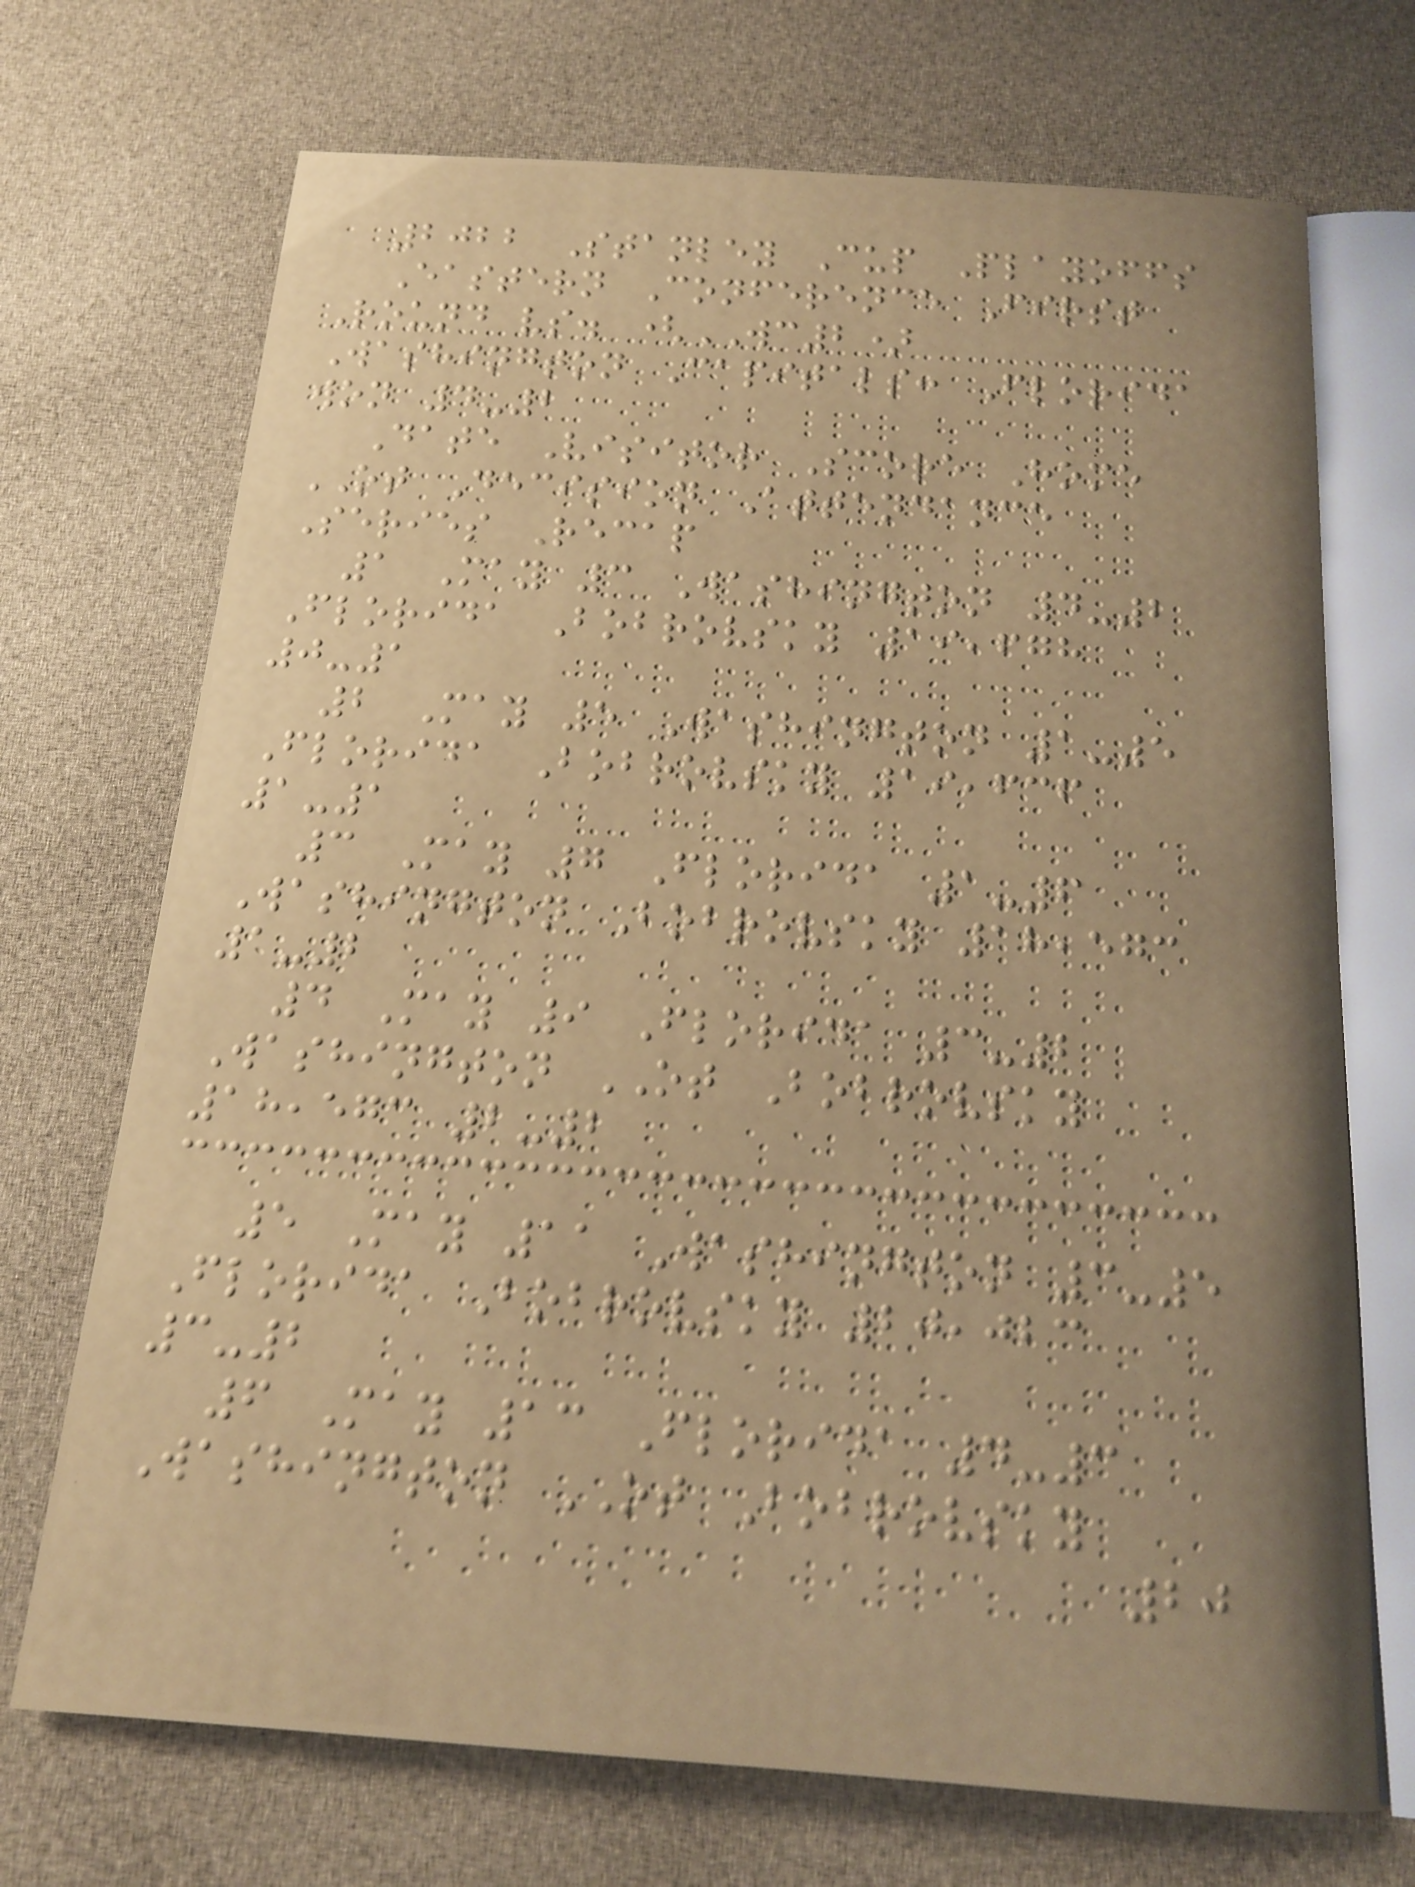2022 Stanley Cup Playoffs
Eastern Conference First
Round vs. (WC2)
Washington Capitals: Florida
won 4-2
Date Visitor Score Home
OT Decision Attendance
Series Recap
1 May 3 Washington 4-2
Florida Bobrovsky 19,678
0-1
2 May 5 Washington 1-5
Florida Bobrovsky 19,636
1-1
3 May 7 Florida 1-6
Washington Bobrovsky 18,573
1-2
4 May 9 Florida 3-2
Washington OT Bobrovsky
18,573 2-2
5 May 11 Washington 3-5
Florida Bobrovsky 20,023
3-2
6 May 13 Florida 4-3
Washington OT Bobrovsky
20
